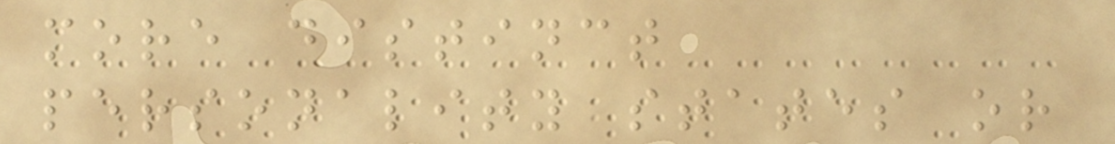more distinct
personality states or
